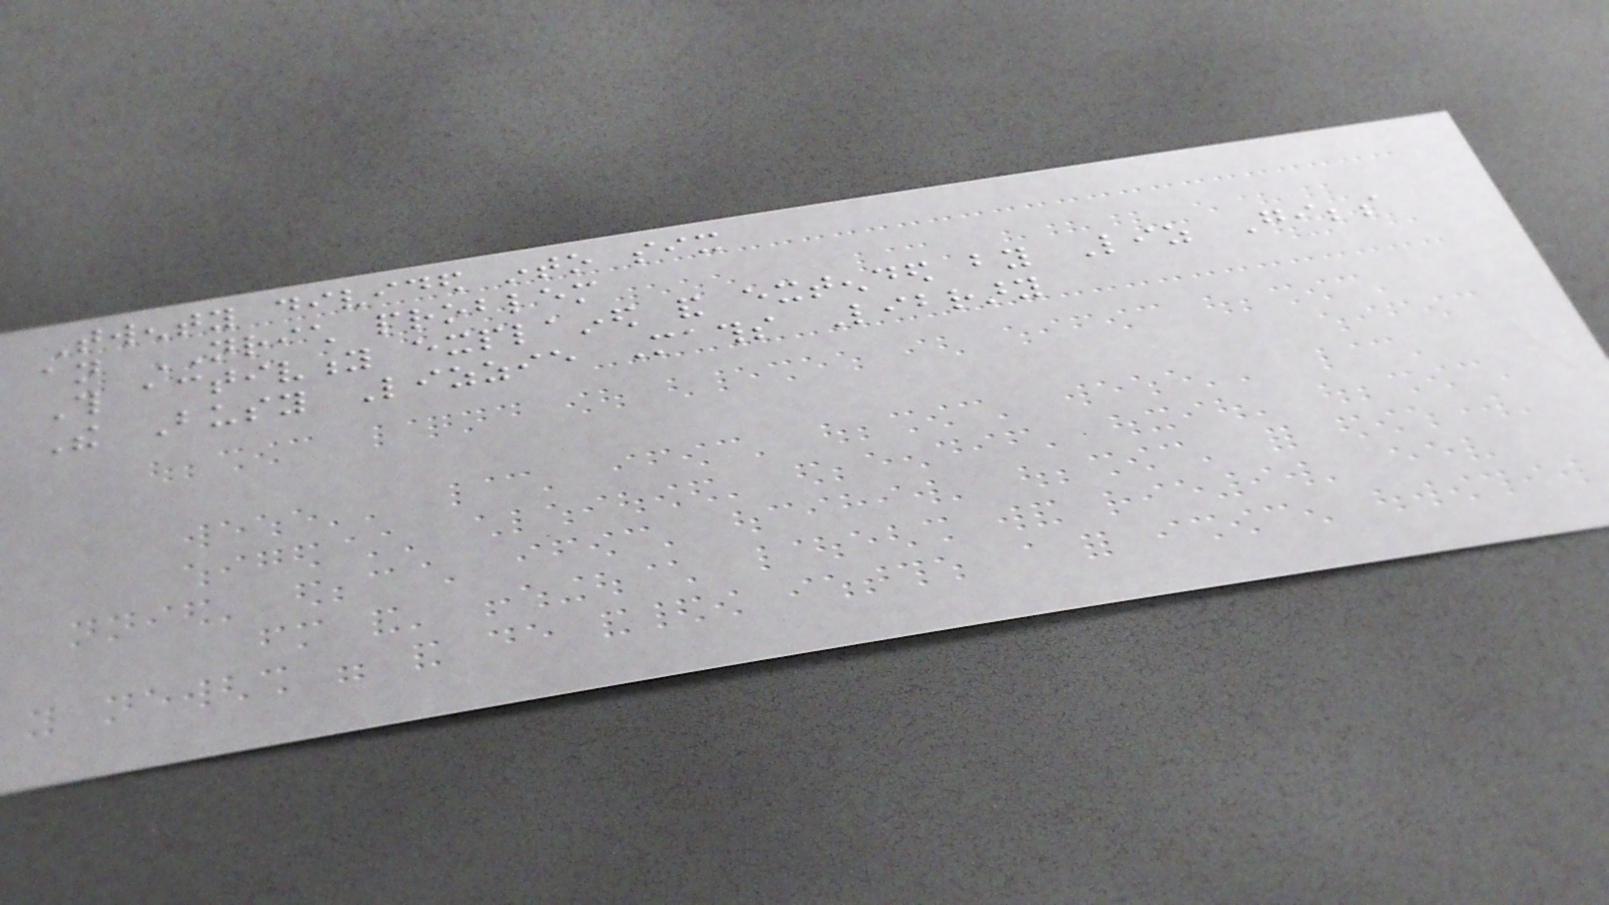Twenty divided into six
an NRICH problem
This activity explained and extended by Liz Gibbs
The Busy Lizzie Maths Library
